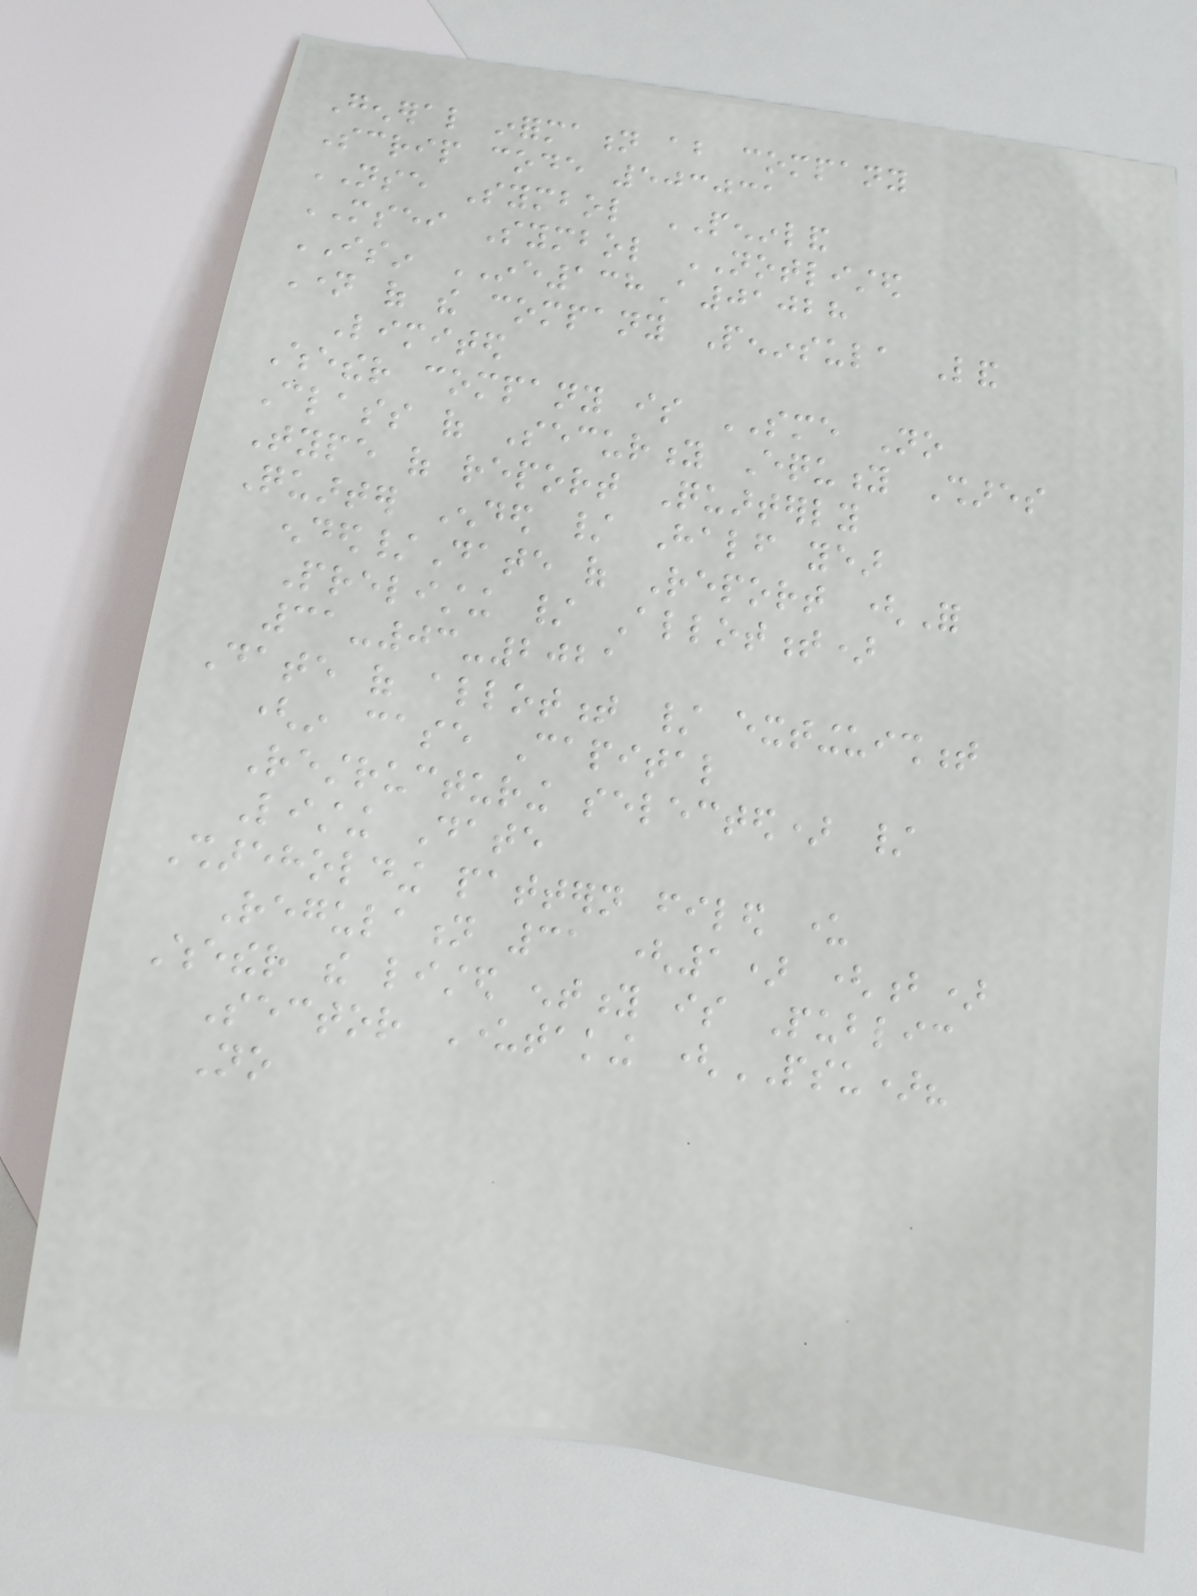General information about company
Scrip code 503031
NSE Symbol PENINLAND
MSEI Symbol NOTLISTED
ISIN INE138A01028
Name of the company Peninsula Land
Limited
Whether company is SME No
Class of Security Equity Shares
Type of report Quarterly
Quarter Ended / Half year
ended/Date of Report (For
Prelisting / Allotment)
31-03-2021
Date of allotment / extinguishment
(in case Capital
Restructuring selected) /
Listing Date
Shareholding pattern filed under
Regulation 31 (1) (b)
Whether the listed entity is Public
Sector Undertaking (PSU)?
No
